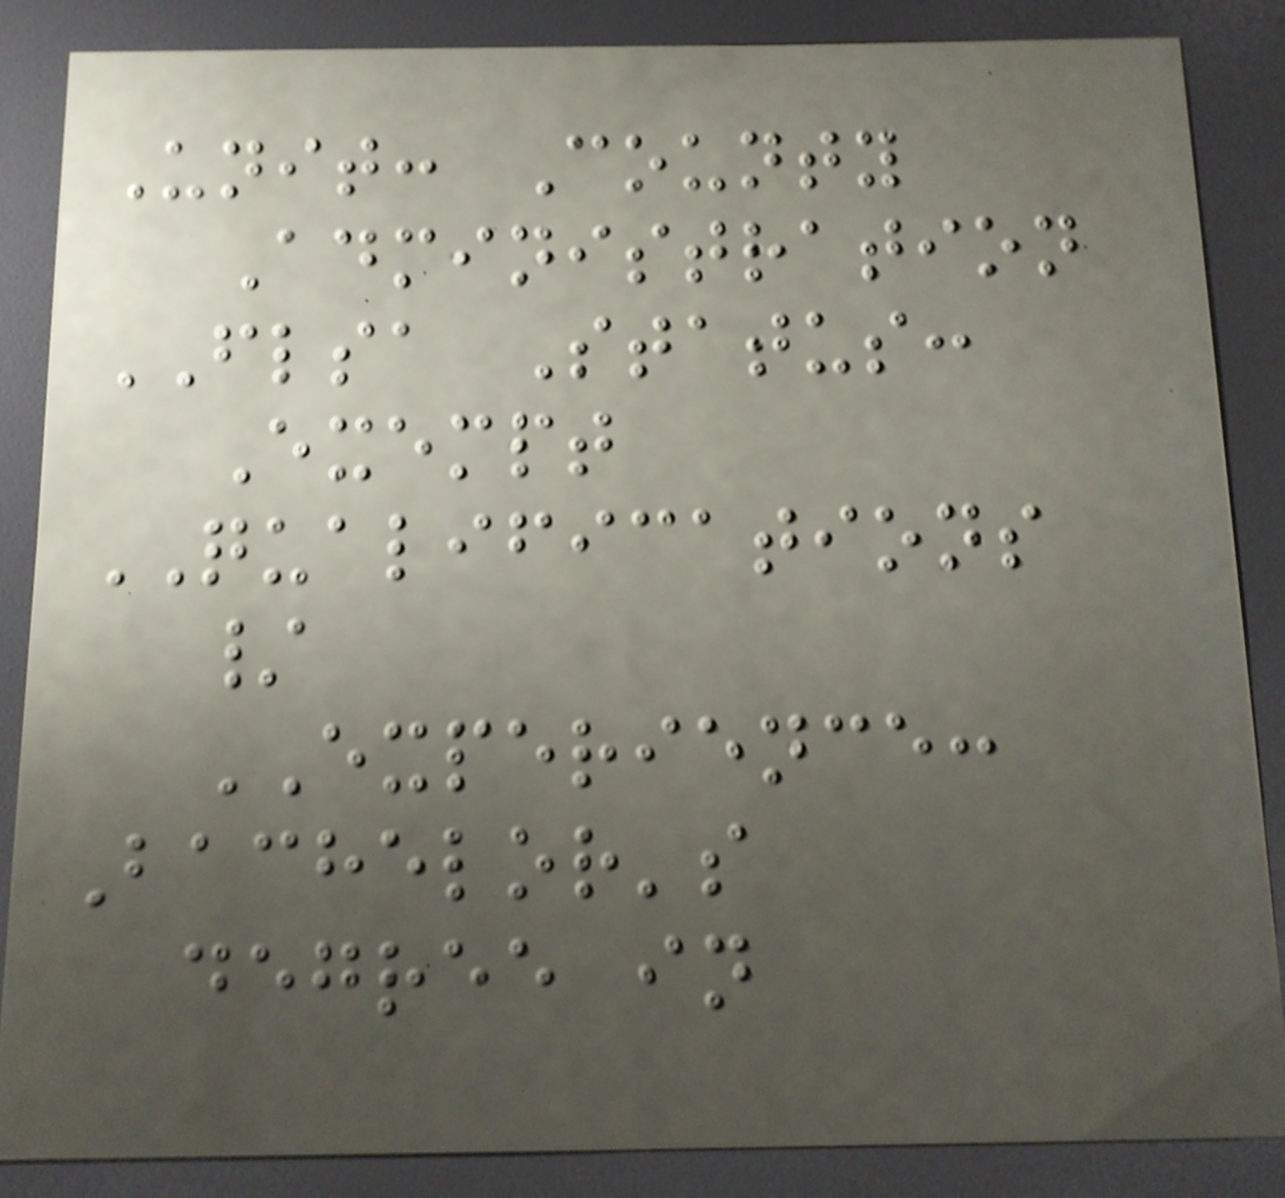Unit: County
Administration
FLSA Status:
Exempt
QUALIFICATIONS
/
EXPERIENCE:
Bachelor's
degree in
